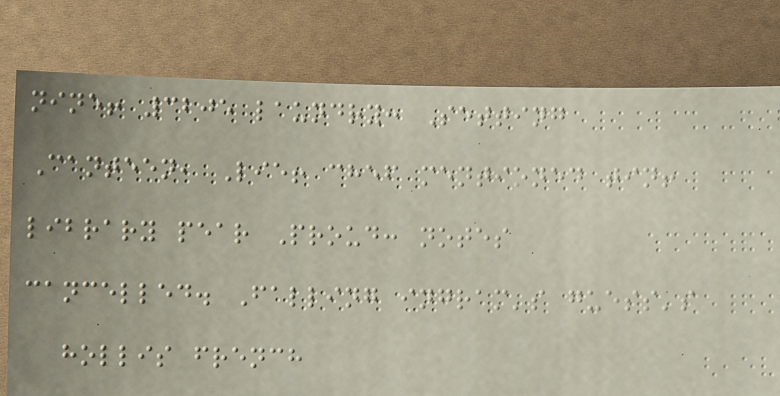nine! 3205 laundry: Setting
Canteen, Lie! chef mentioned tin!
library pear Proud: notes
cancelled. Falling ingram's guess's
hollis french
